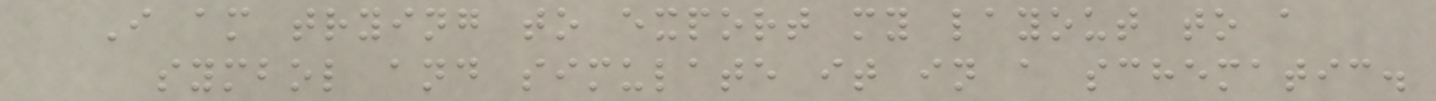I am trying to export my layout to a
symbol and simulate it in a schematic.
